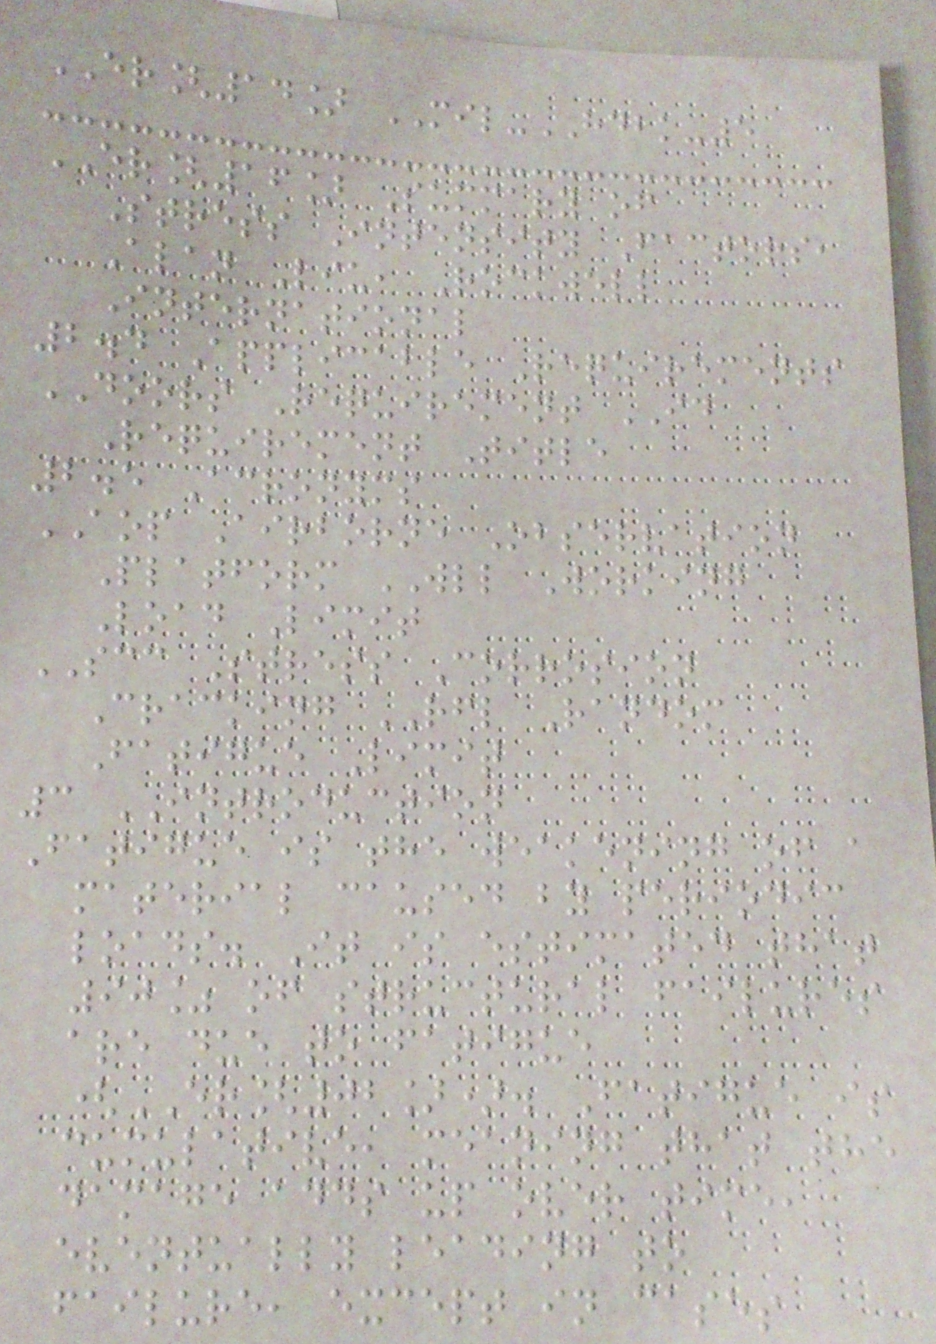ER[14] MIL-HDBK-5
ER[16] Summary of
Stress Intensity Factors,
Alan Liu, Rockwell
International
2.4 Applicable Requirements
DOORS Requirement ID
Requirement Title
2.5 Acronyms
AOP Airborne Observation
Platform WLL Working
Load Limit
SCC Stress Corrosion
Cracking RFL Random
Fatigue Limit
3 INTRODUCTION
Fatigue is the weakening of a
material caused by periodic
loads. It is estimated that
90% of structural failures
are due to fatigue
(ER[02]). Fatigue is
cumulative, meaning that the
damage adds up over time,
eventually leading to
failure, except in cases
